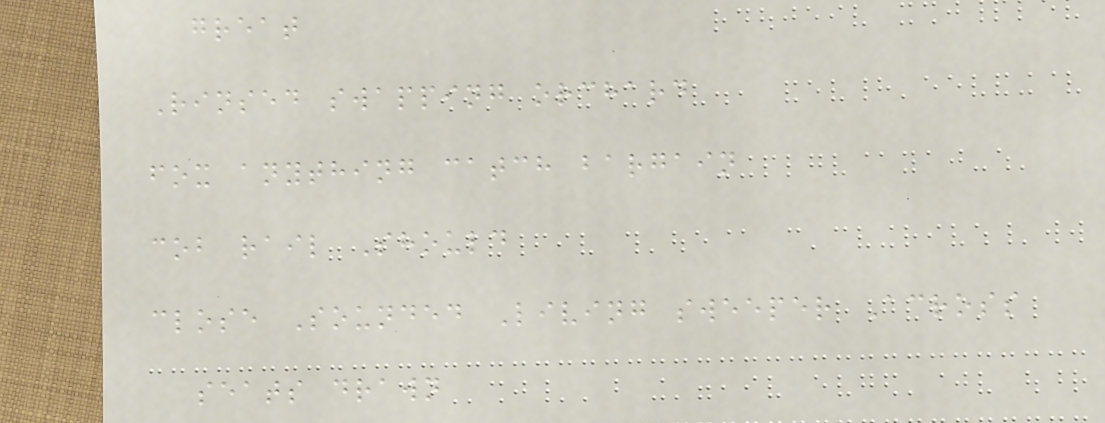great
Rinsed swapping orchard
fox anything catch bargain
cob rail Should
close Sounded Living sweeper Across
seats drawn
